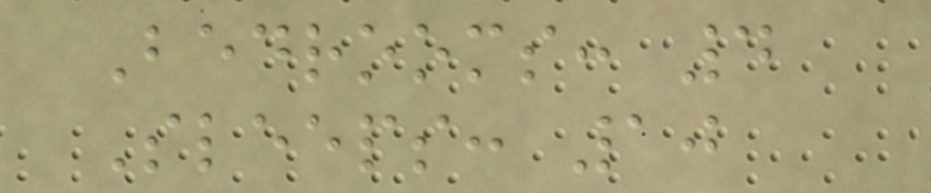Bedrooms: 4
Sleeps: 10
